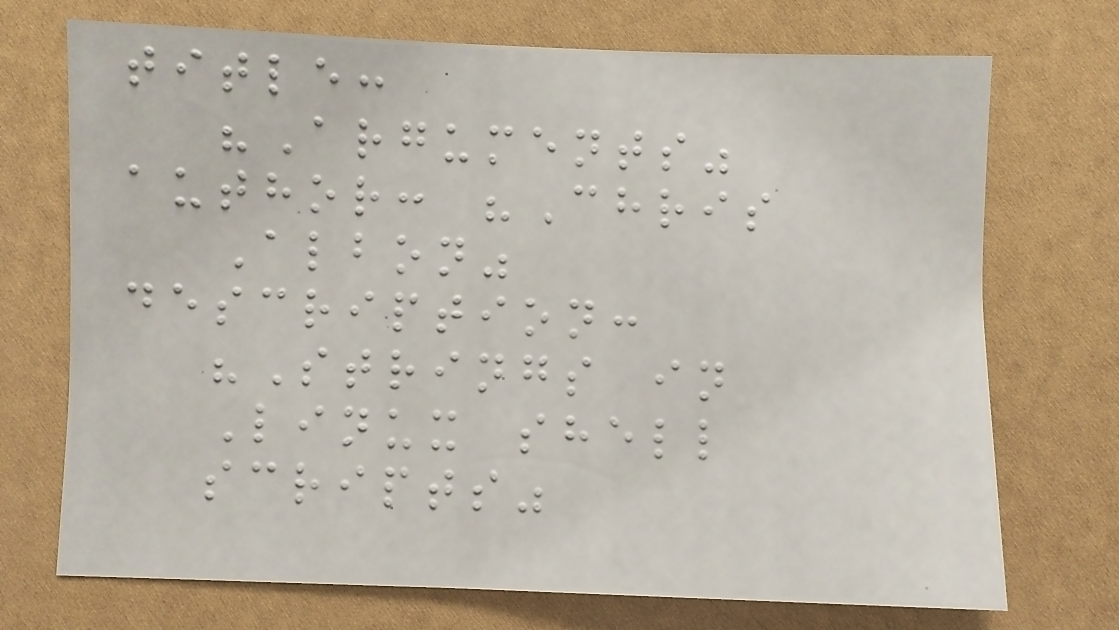title:
"Arguments"
author: "Chris
Albon"
description:
"Strings in
Linux shell
scripts"
